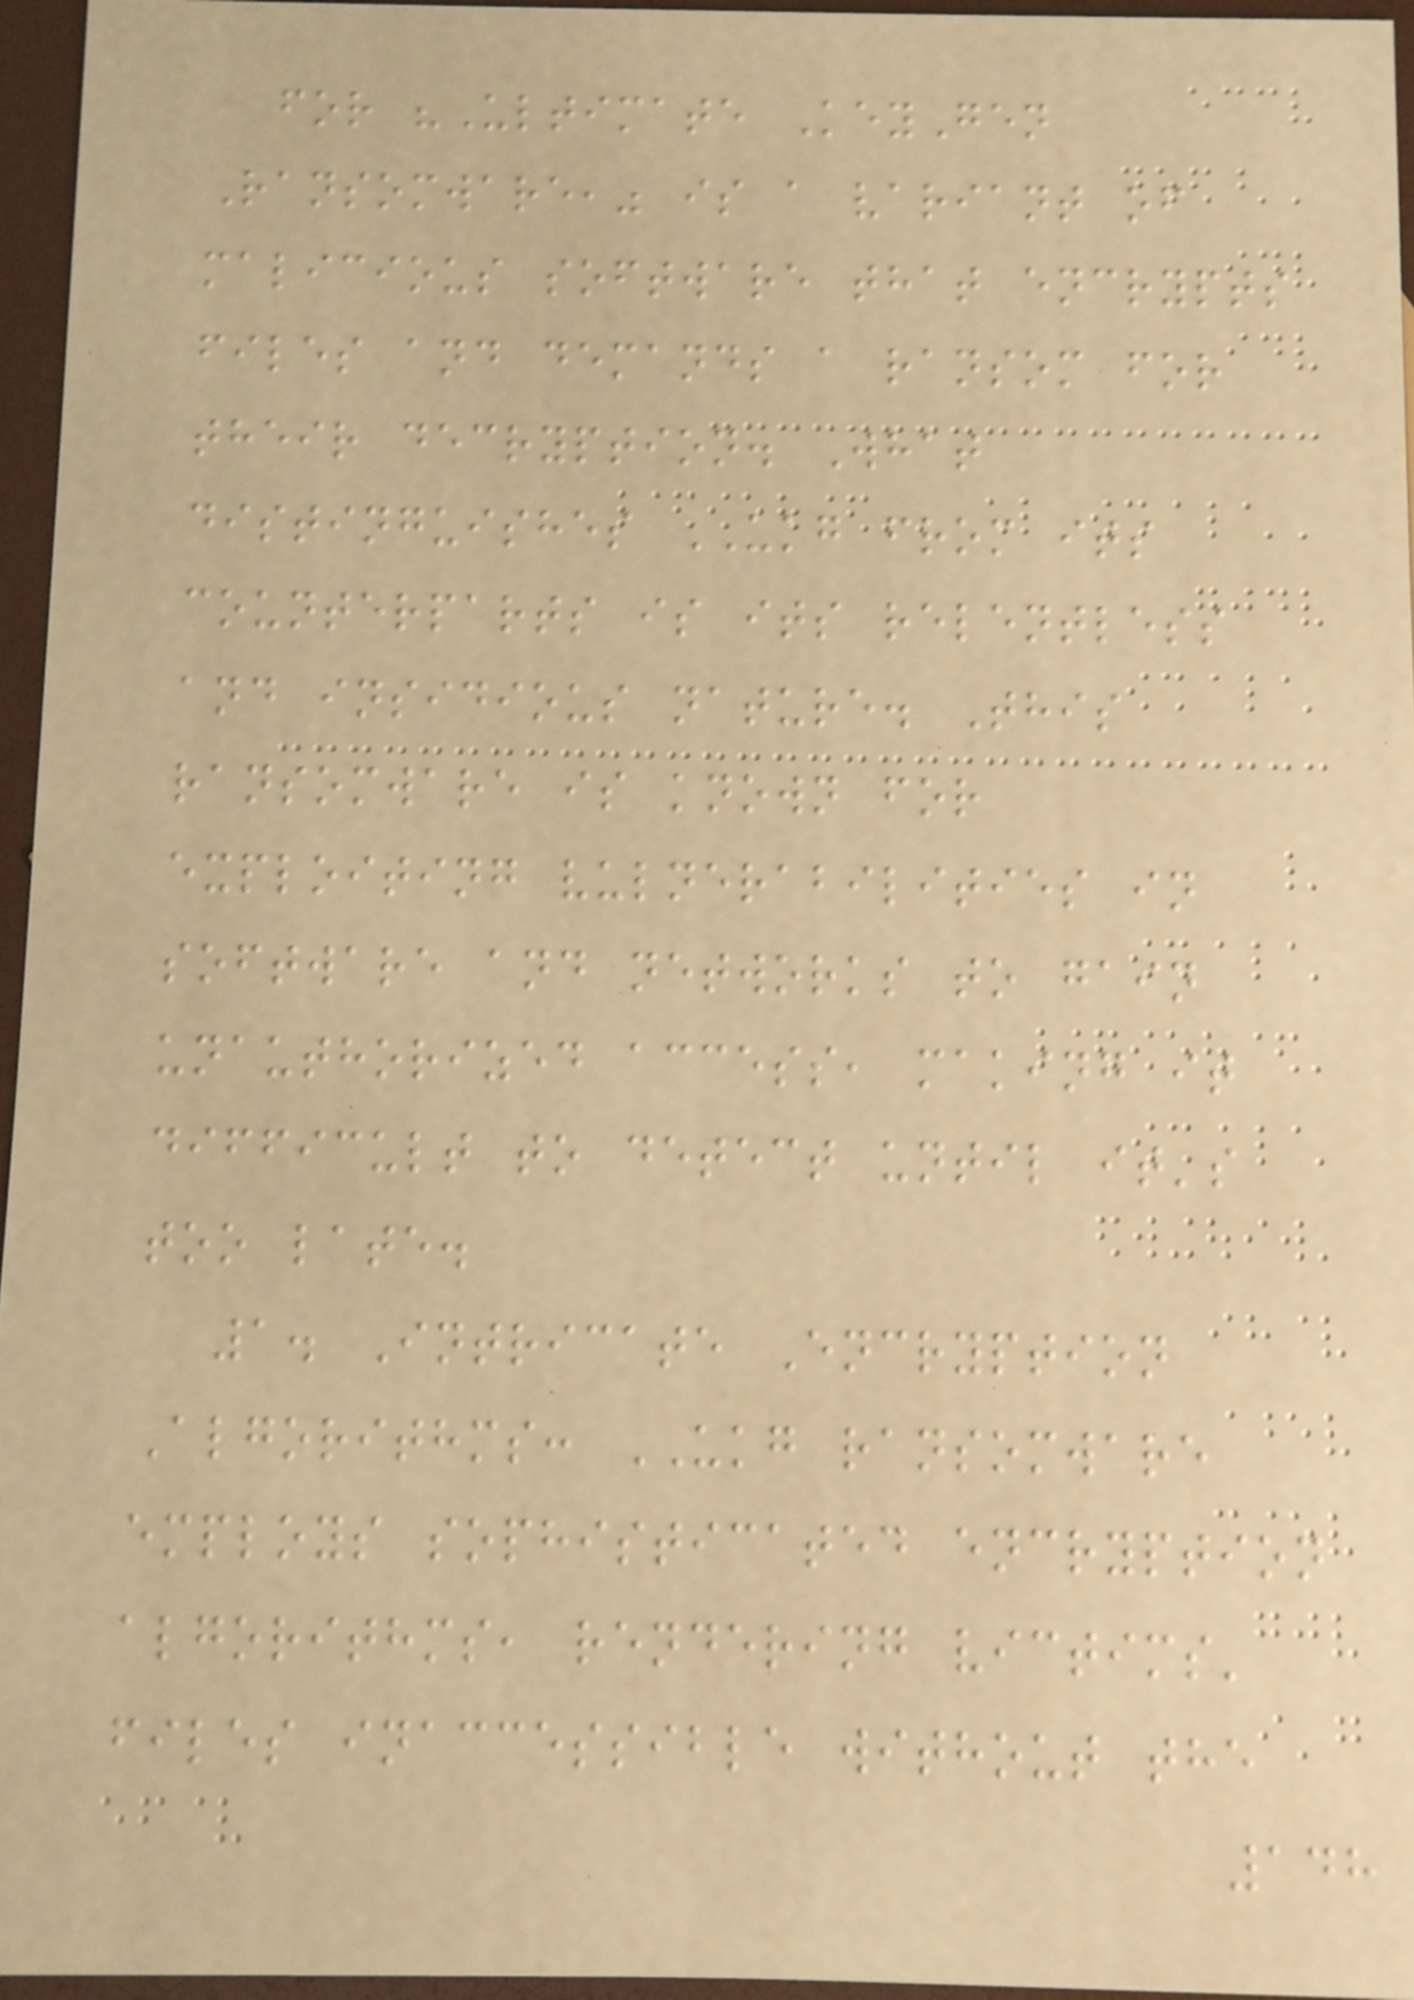for "Ultimate KeyGen
Ransomware," is a variant of
malicious software that encrypts
files and demands a ransom for
their decryption. What
distinguishes UKG from its
counterparts is its relentless
and insidious nature. This
ransomware is known for
exploiting vulnerabilities in
software and networks to gain
unauthorized access, making it
difficult to detect until it's
too late.
1. Intricate Encryption
Algorithms: UKG ransomware
employs sophisticated encryption
algorithms, rendering victims'
files inaccessible without the
148
